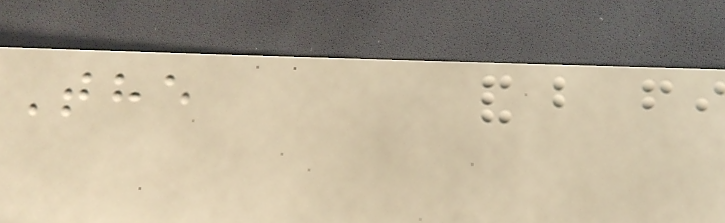The
